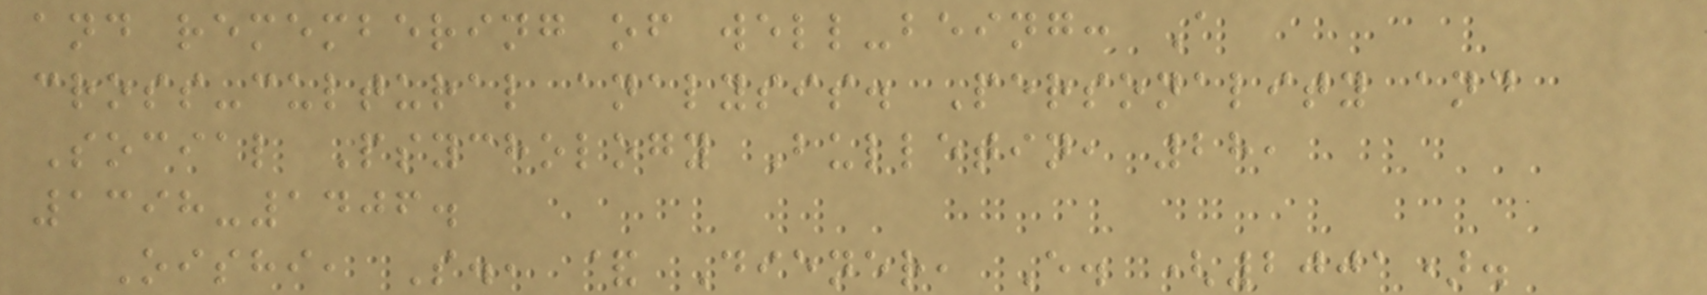and remembering of well-being: A
cross-cultural analysis. Personality and
Social Psychology Bulletin, 28,
1398-1406.
Oishi, S., & Diener, E. (2001).
